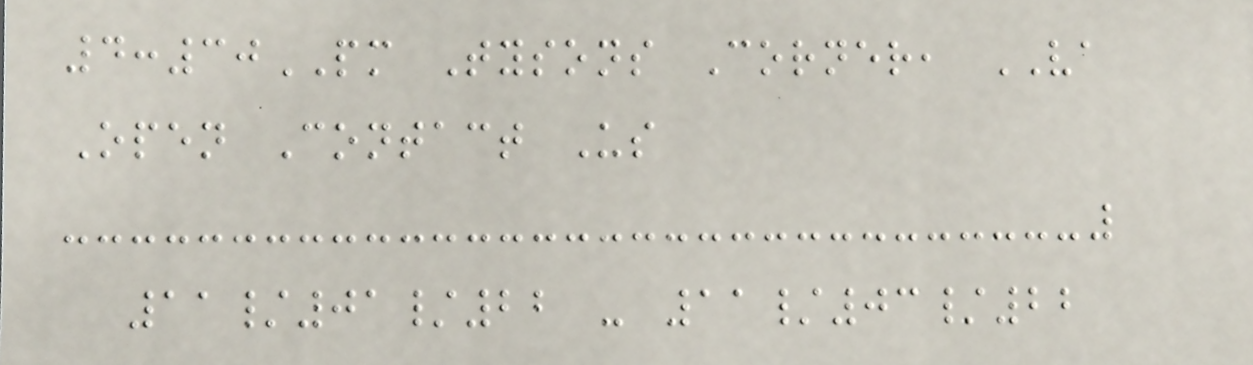4:30PM Tysons Corner, VA
Open Contact Us
11/01/22 - 11/03/22
